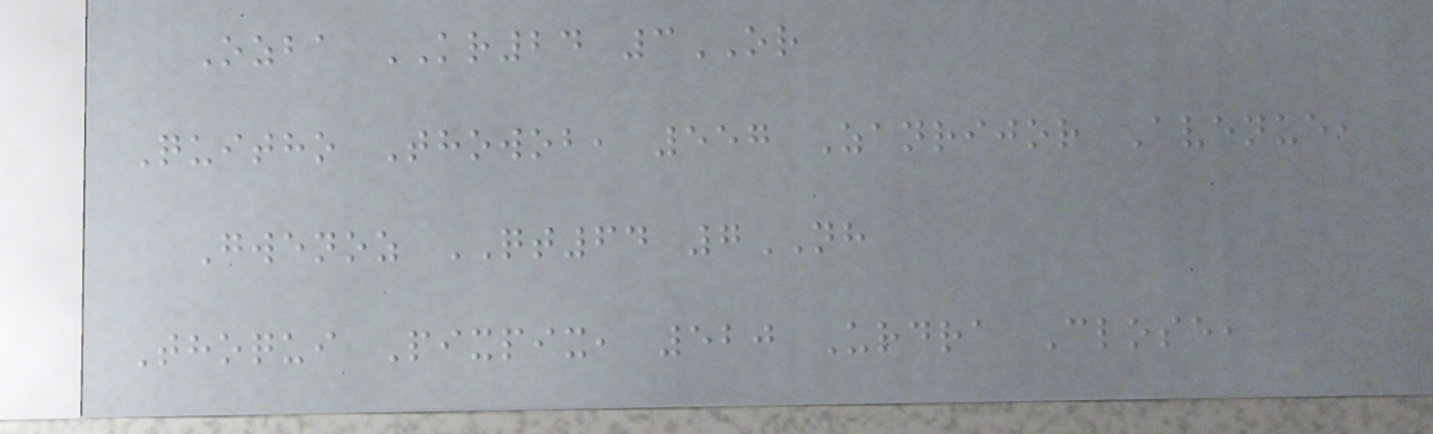Ozba KR24 3OR
Quitho Thowob, 557 Zanrijor Avenue,
Gwenoz QT64 7NH
Thoqui Pixpix, 520 Urdra Close,
